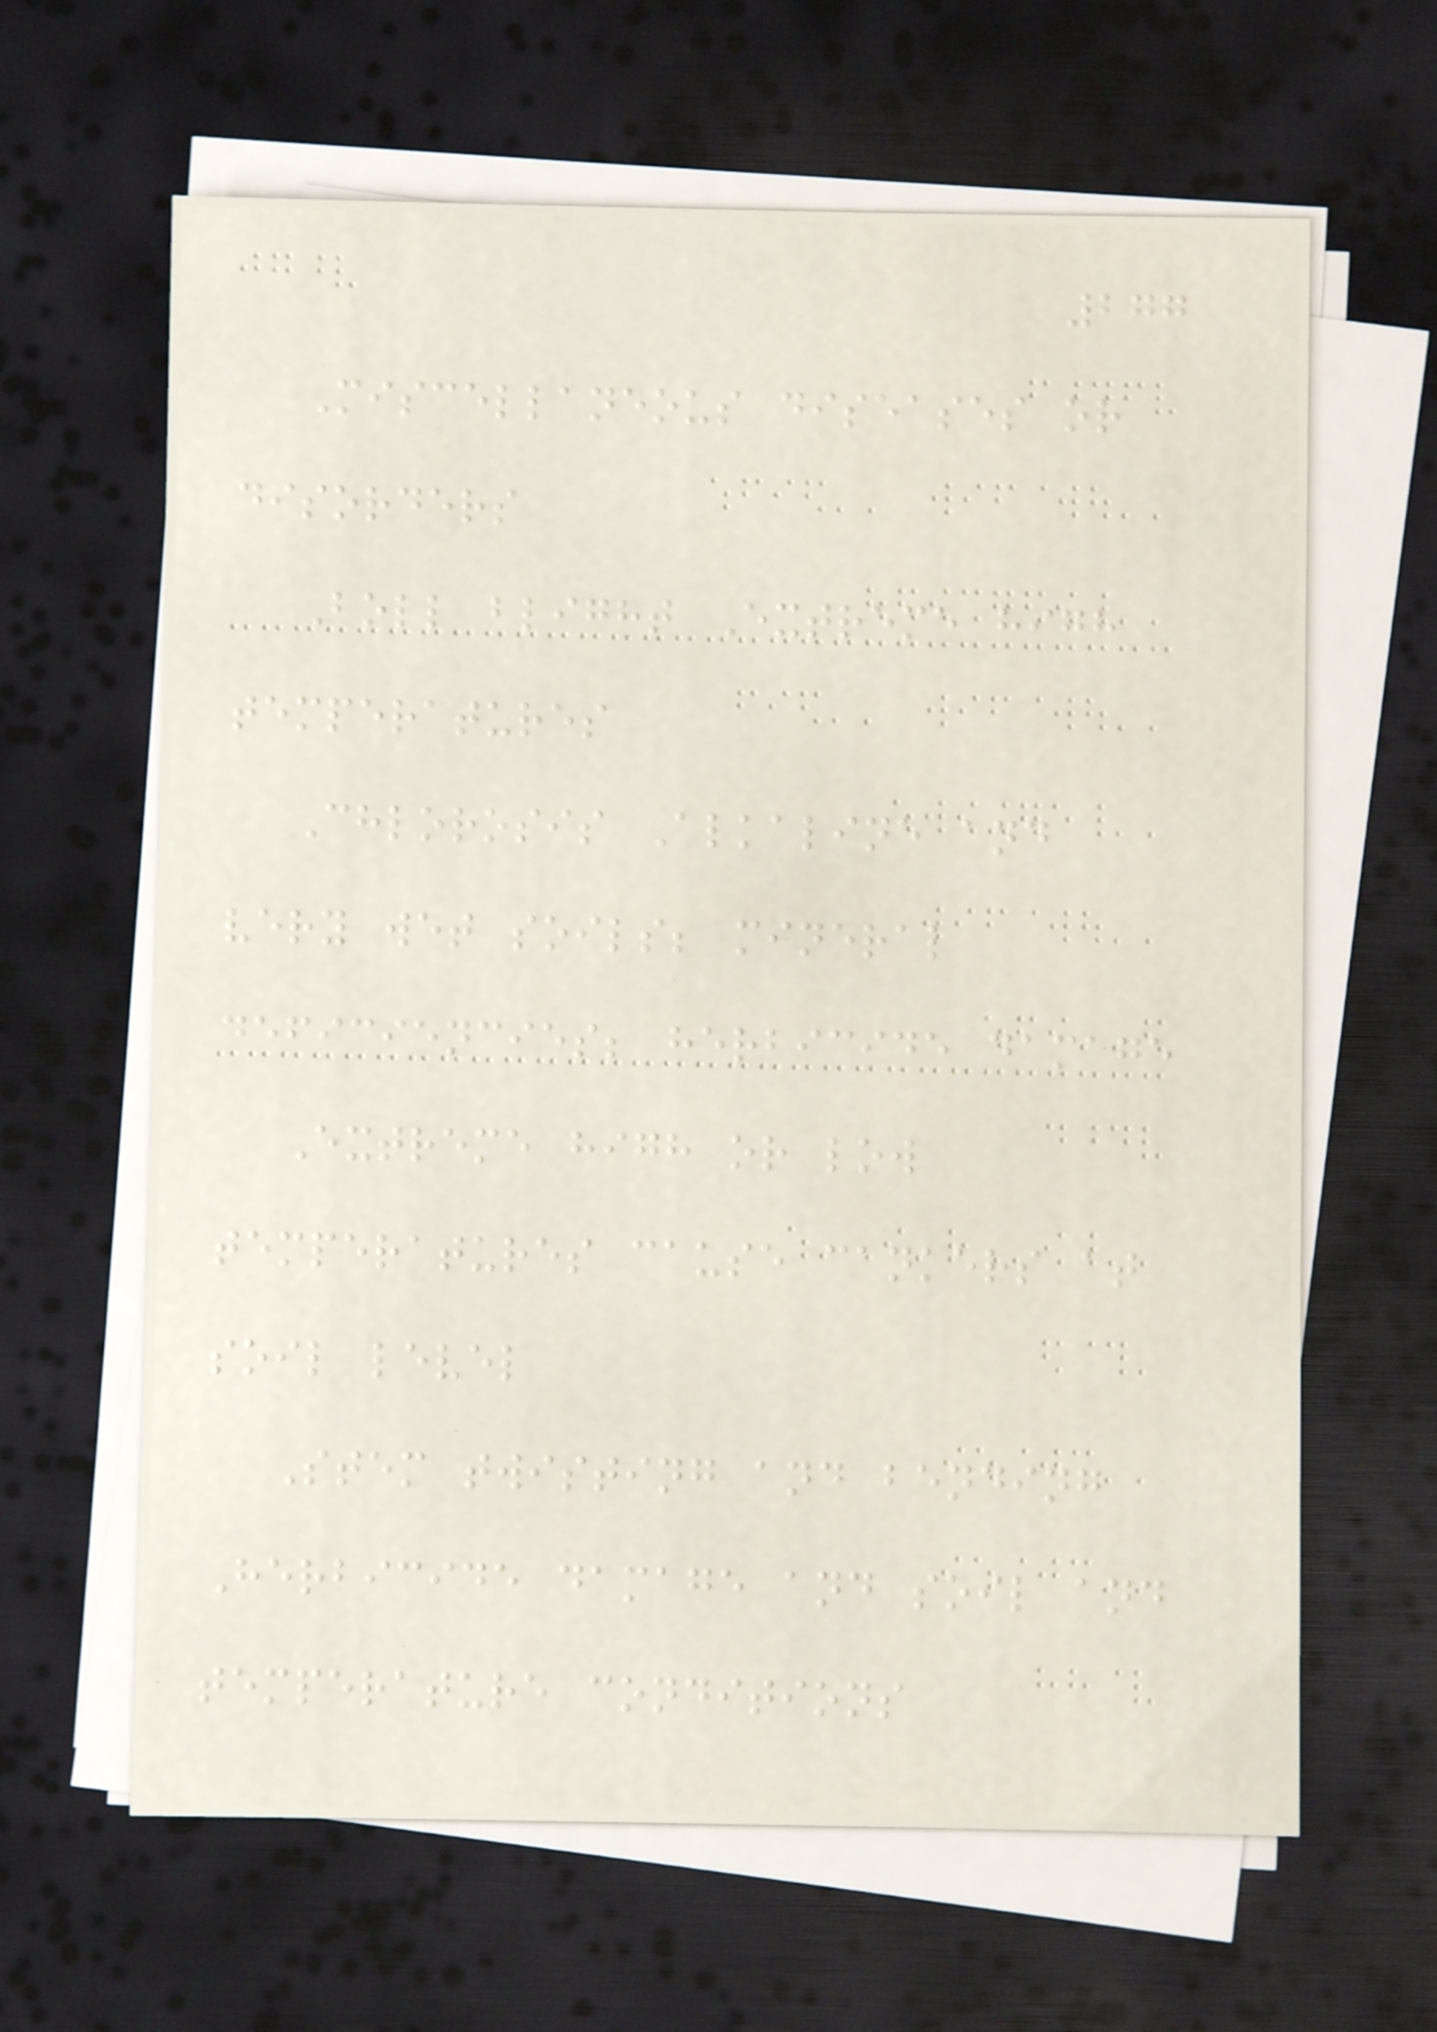277
Miscellaneous diseases or
disorders
Boll blight Extreme high
temperatures
Chlorosis Alkaline and
very wet soils; mineral
deficiencies; herbicide damage
Extreme high or low
temperatures cause cankers at
soil level
Stem twisting and bending
Herbicide damage and soil and
temperature conditions
